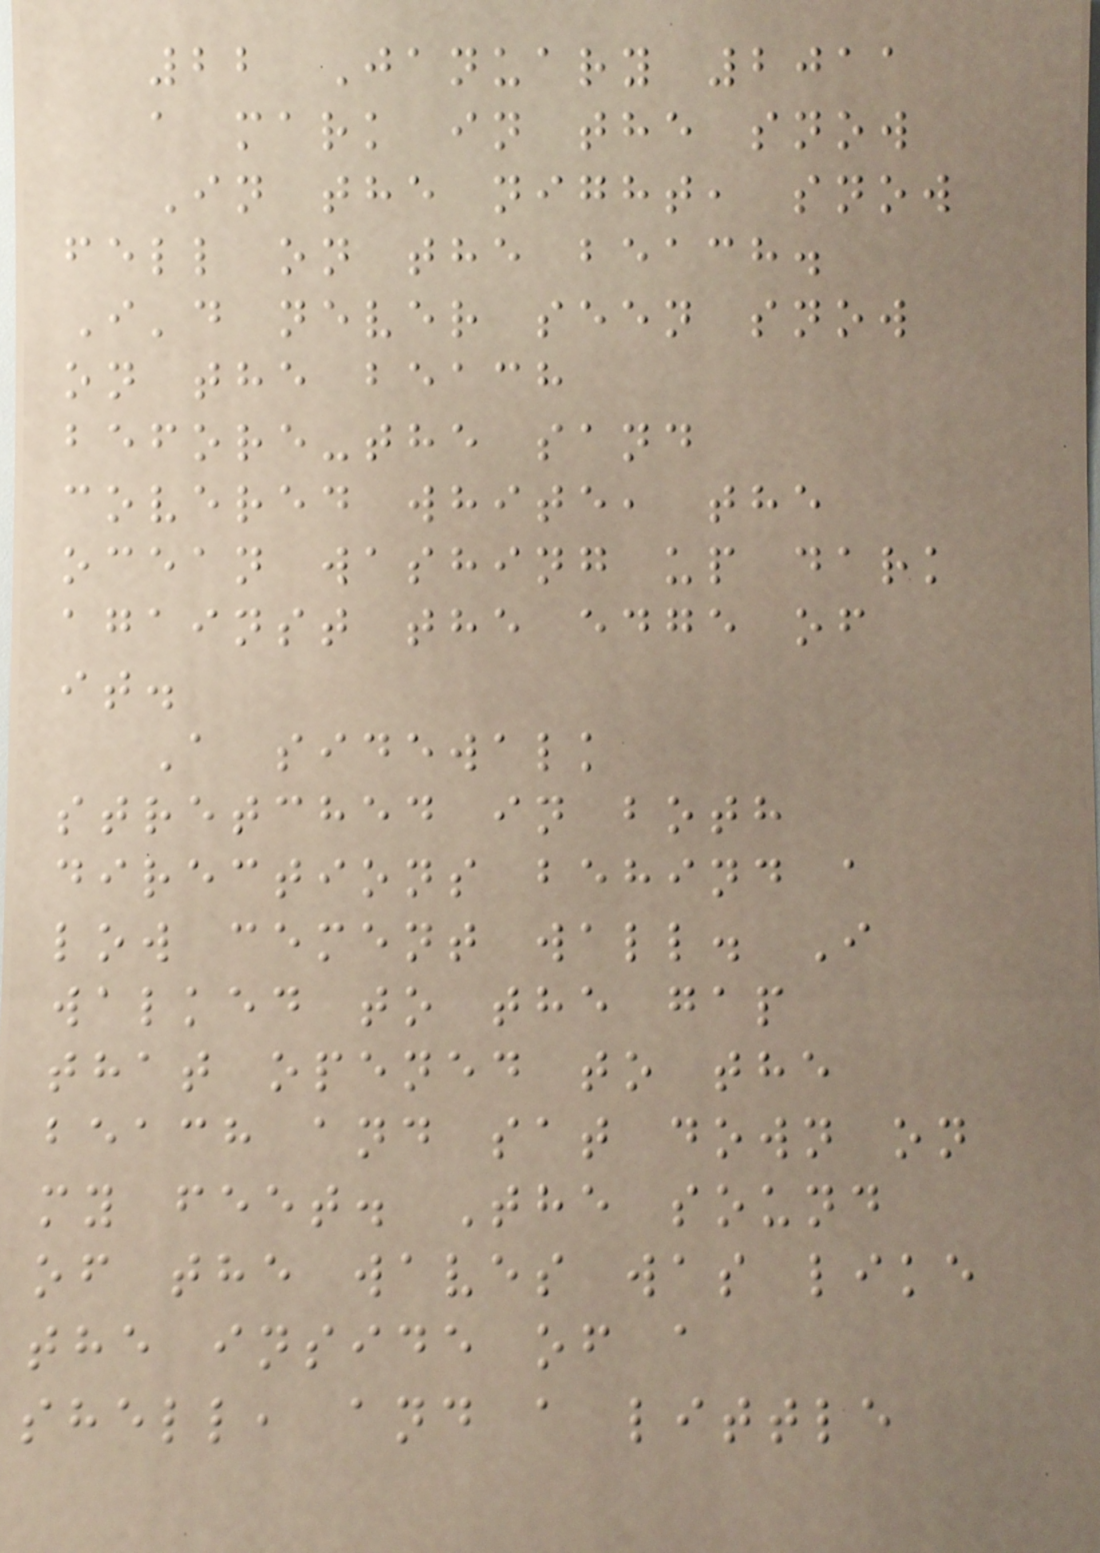22 January 2011
a mark in the snow
In the night, snow
fell on the beach.
I'd never seen snow
on the beach
before-the sand
covered white, the
ocean washing up dark
against the edge of
it.
A sidewalk
stretched in both
directions behind a
low cement wall. I
walked to the gap
that opened to the
beach and sat down on
my feet. The sound
of the waves was like
the inside of a
shell, and a little
